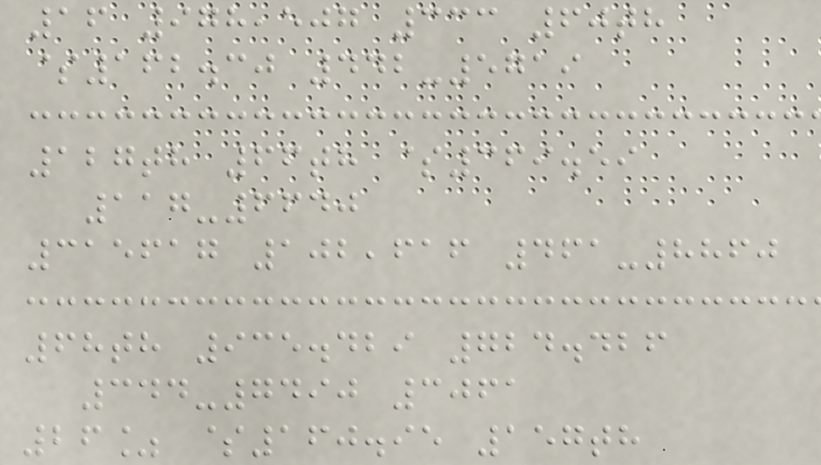16 978,507 333 60th
$162.30 442-5719
127th 66th $369.59
117-6640
315617 102,616 461-8860
68th 935.429 724.426
344-7490 3061
26% $160.95 157th
